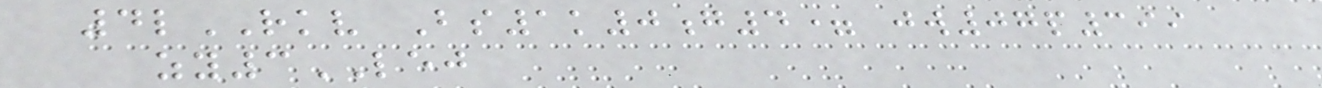4lRKV Bs1k0g4= jw07p399
zy3LEJ
